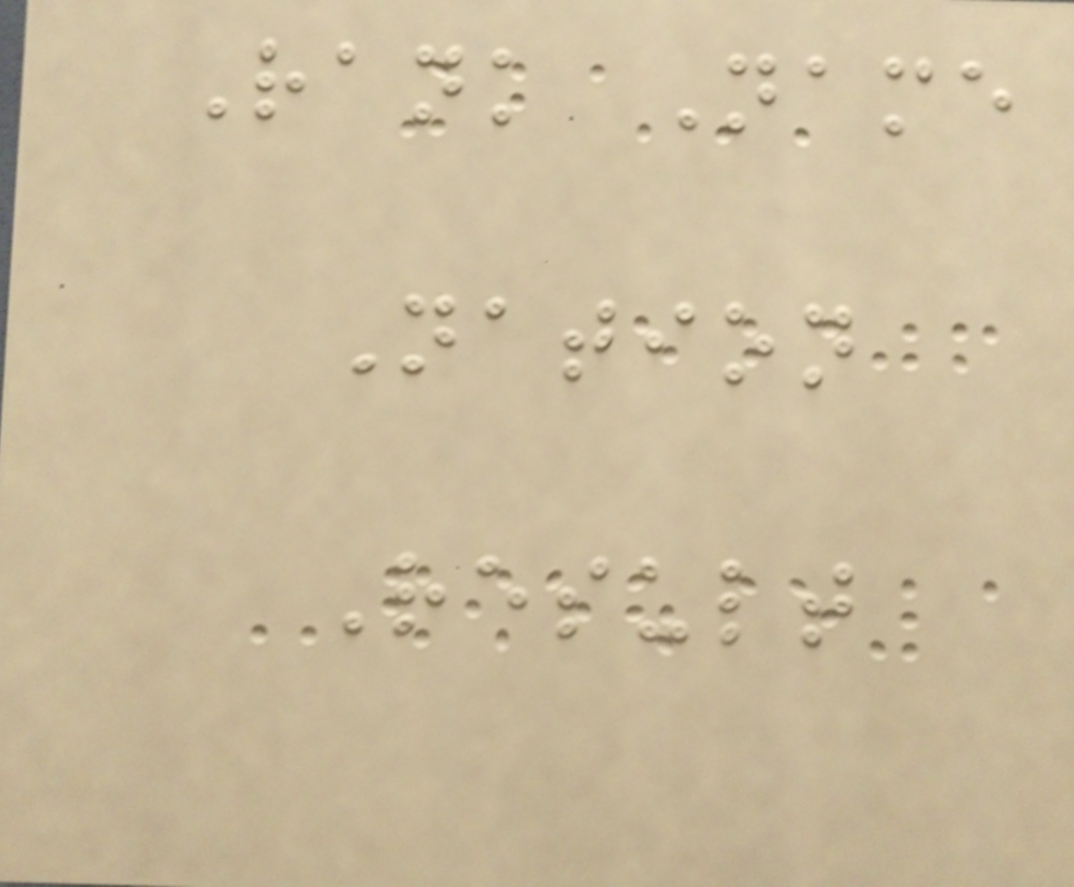Rank Name
Nation
Result
